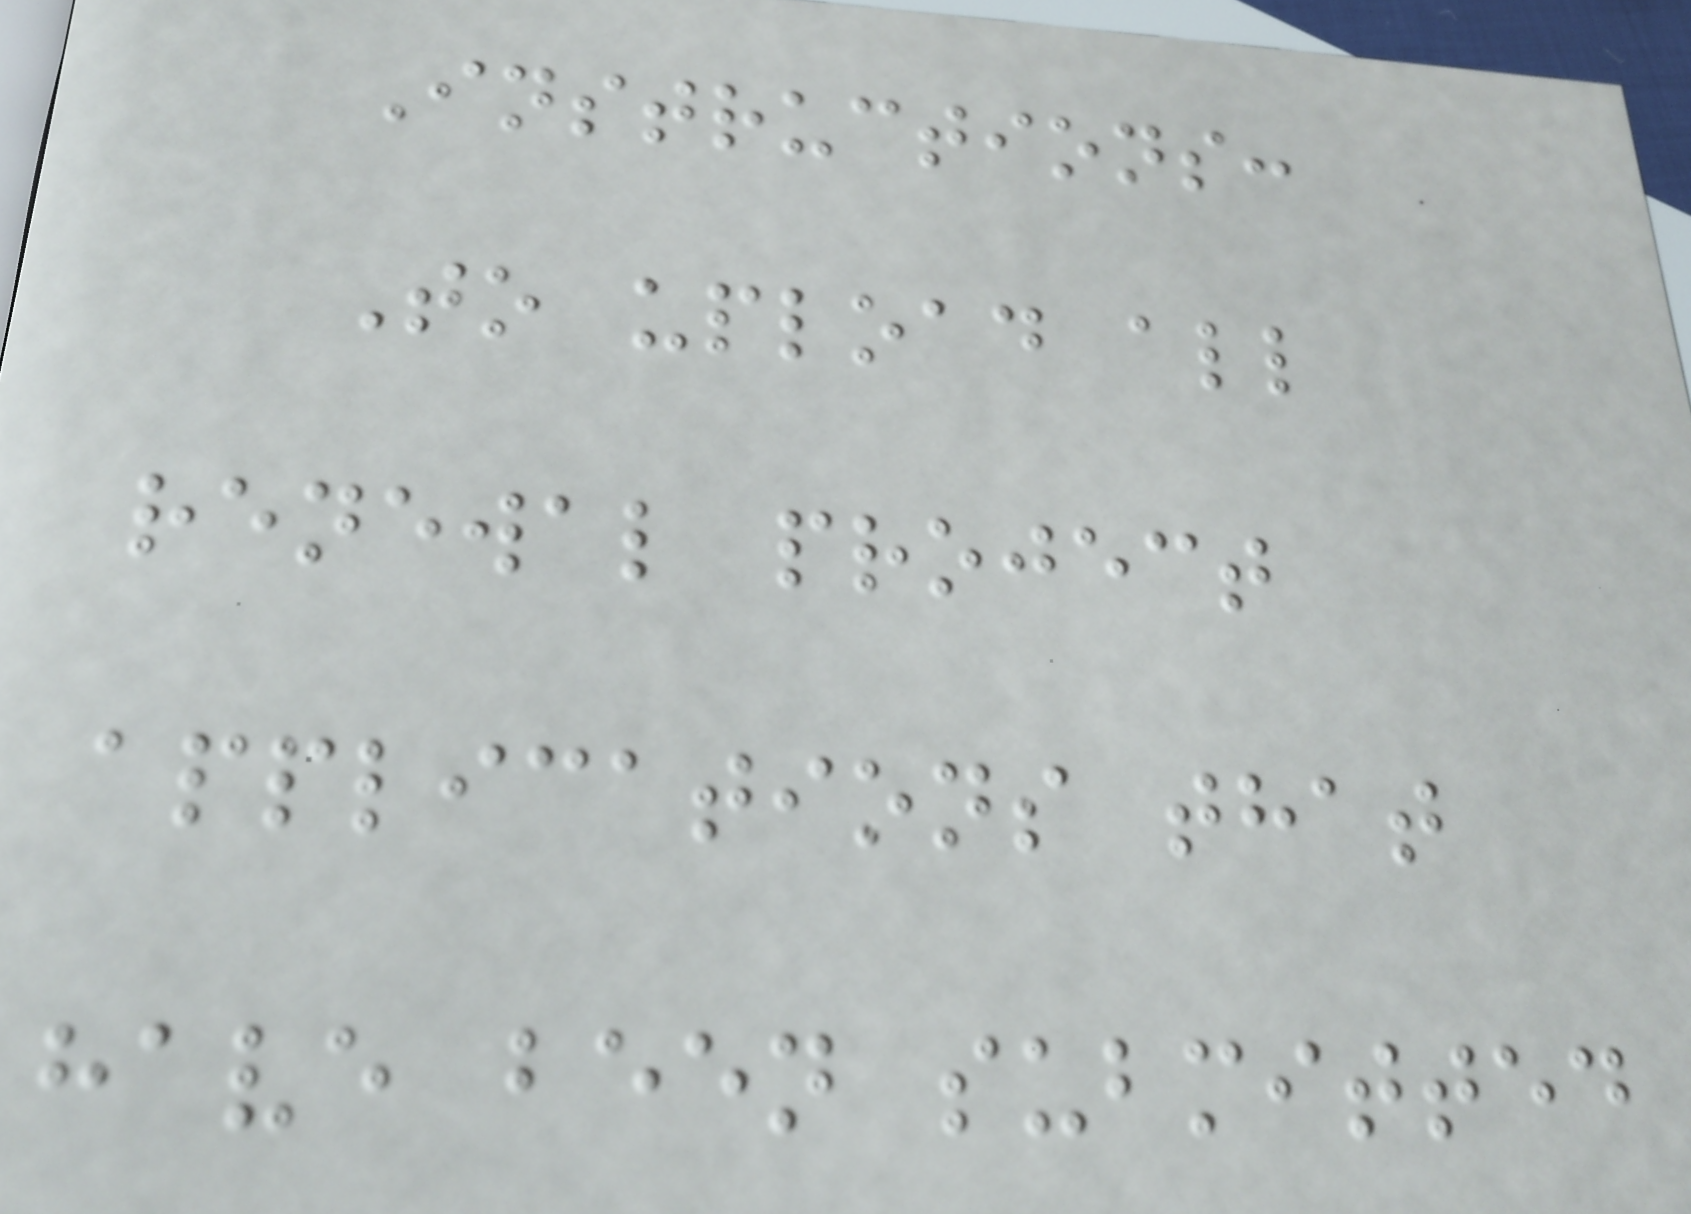Instructions:
To upload all
renewal project
applications that
have been submitted
